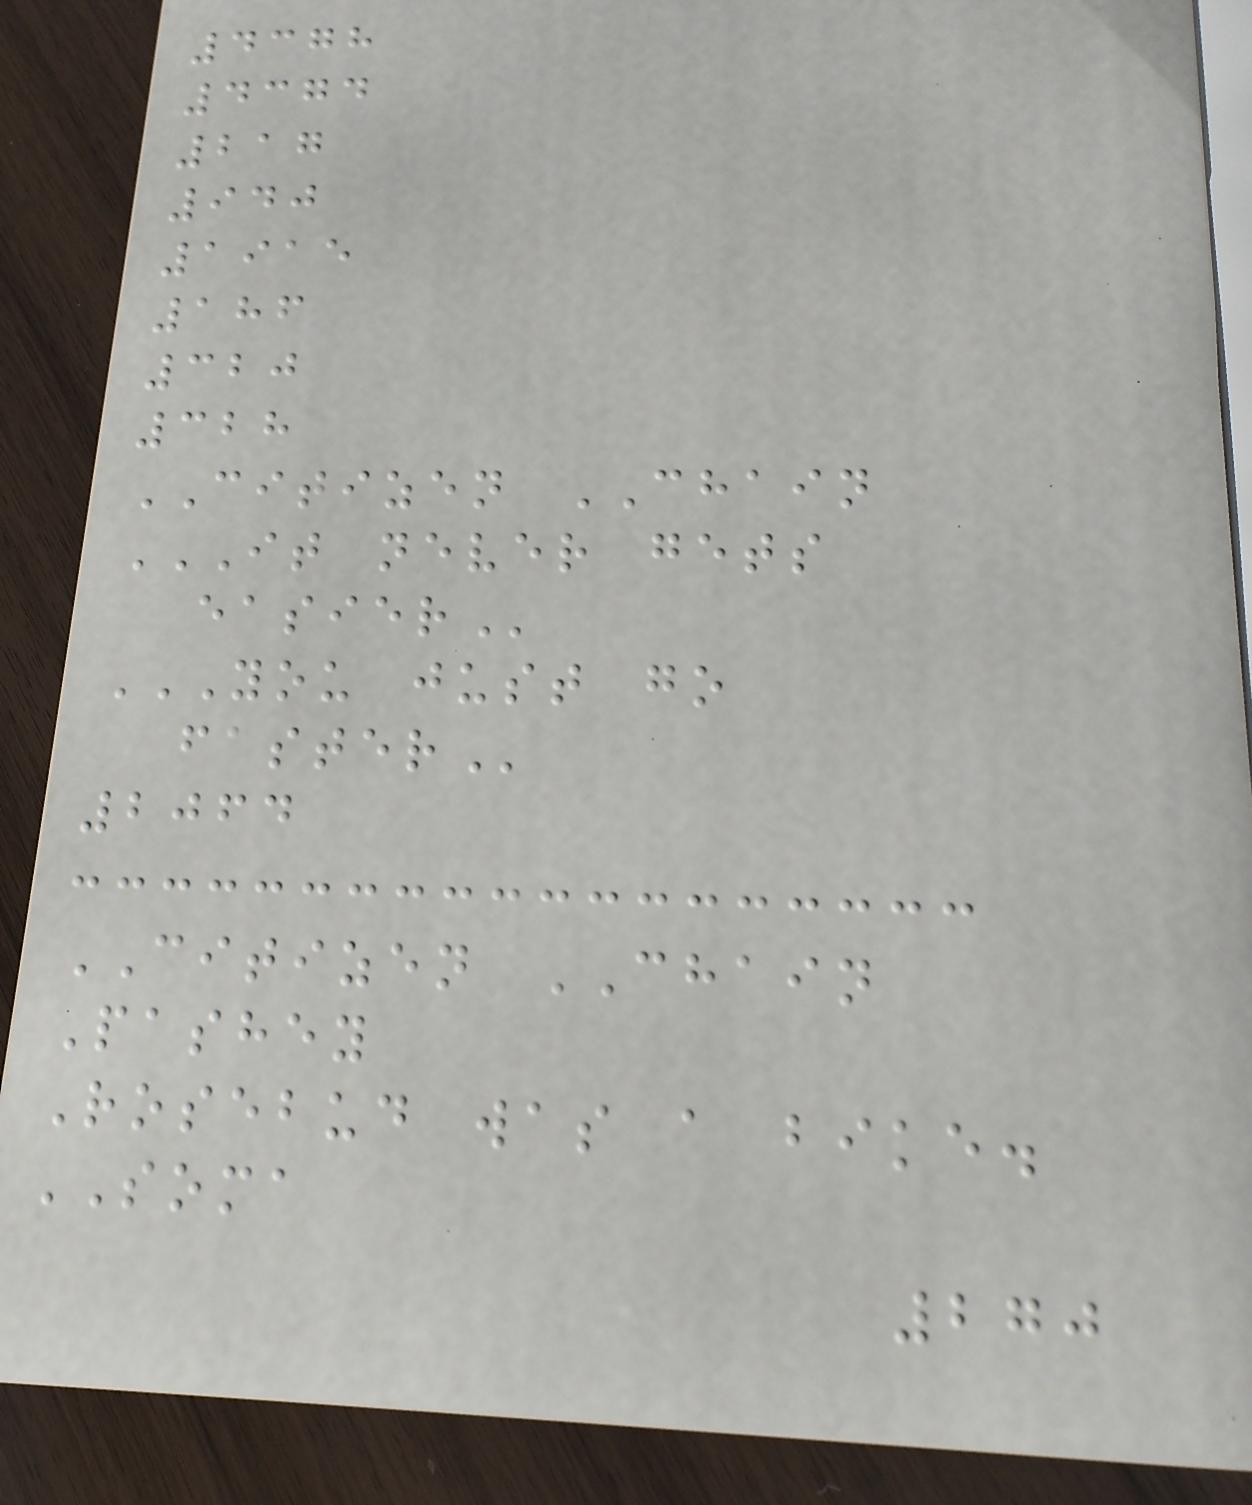4378
4374
217
940
1915
186
320
328
CITIZEN CHAIN
IT NEVER GETS
EASIER
YOU JUST GO
FASTER
2064
CITIZEN CHAIN
Pashey
Rosebud was a bike.
SOMA
270
